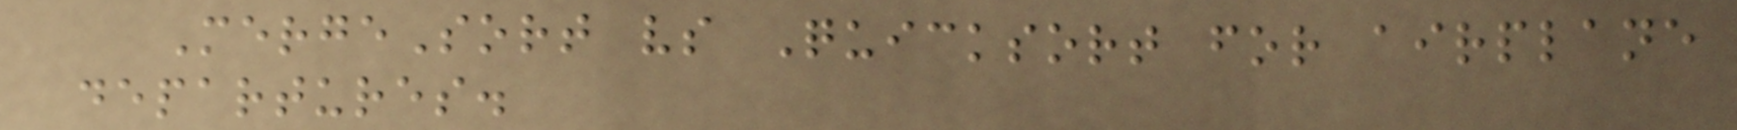MergeSort vs Quicksort for airplane
departures.
